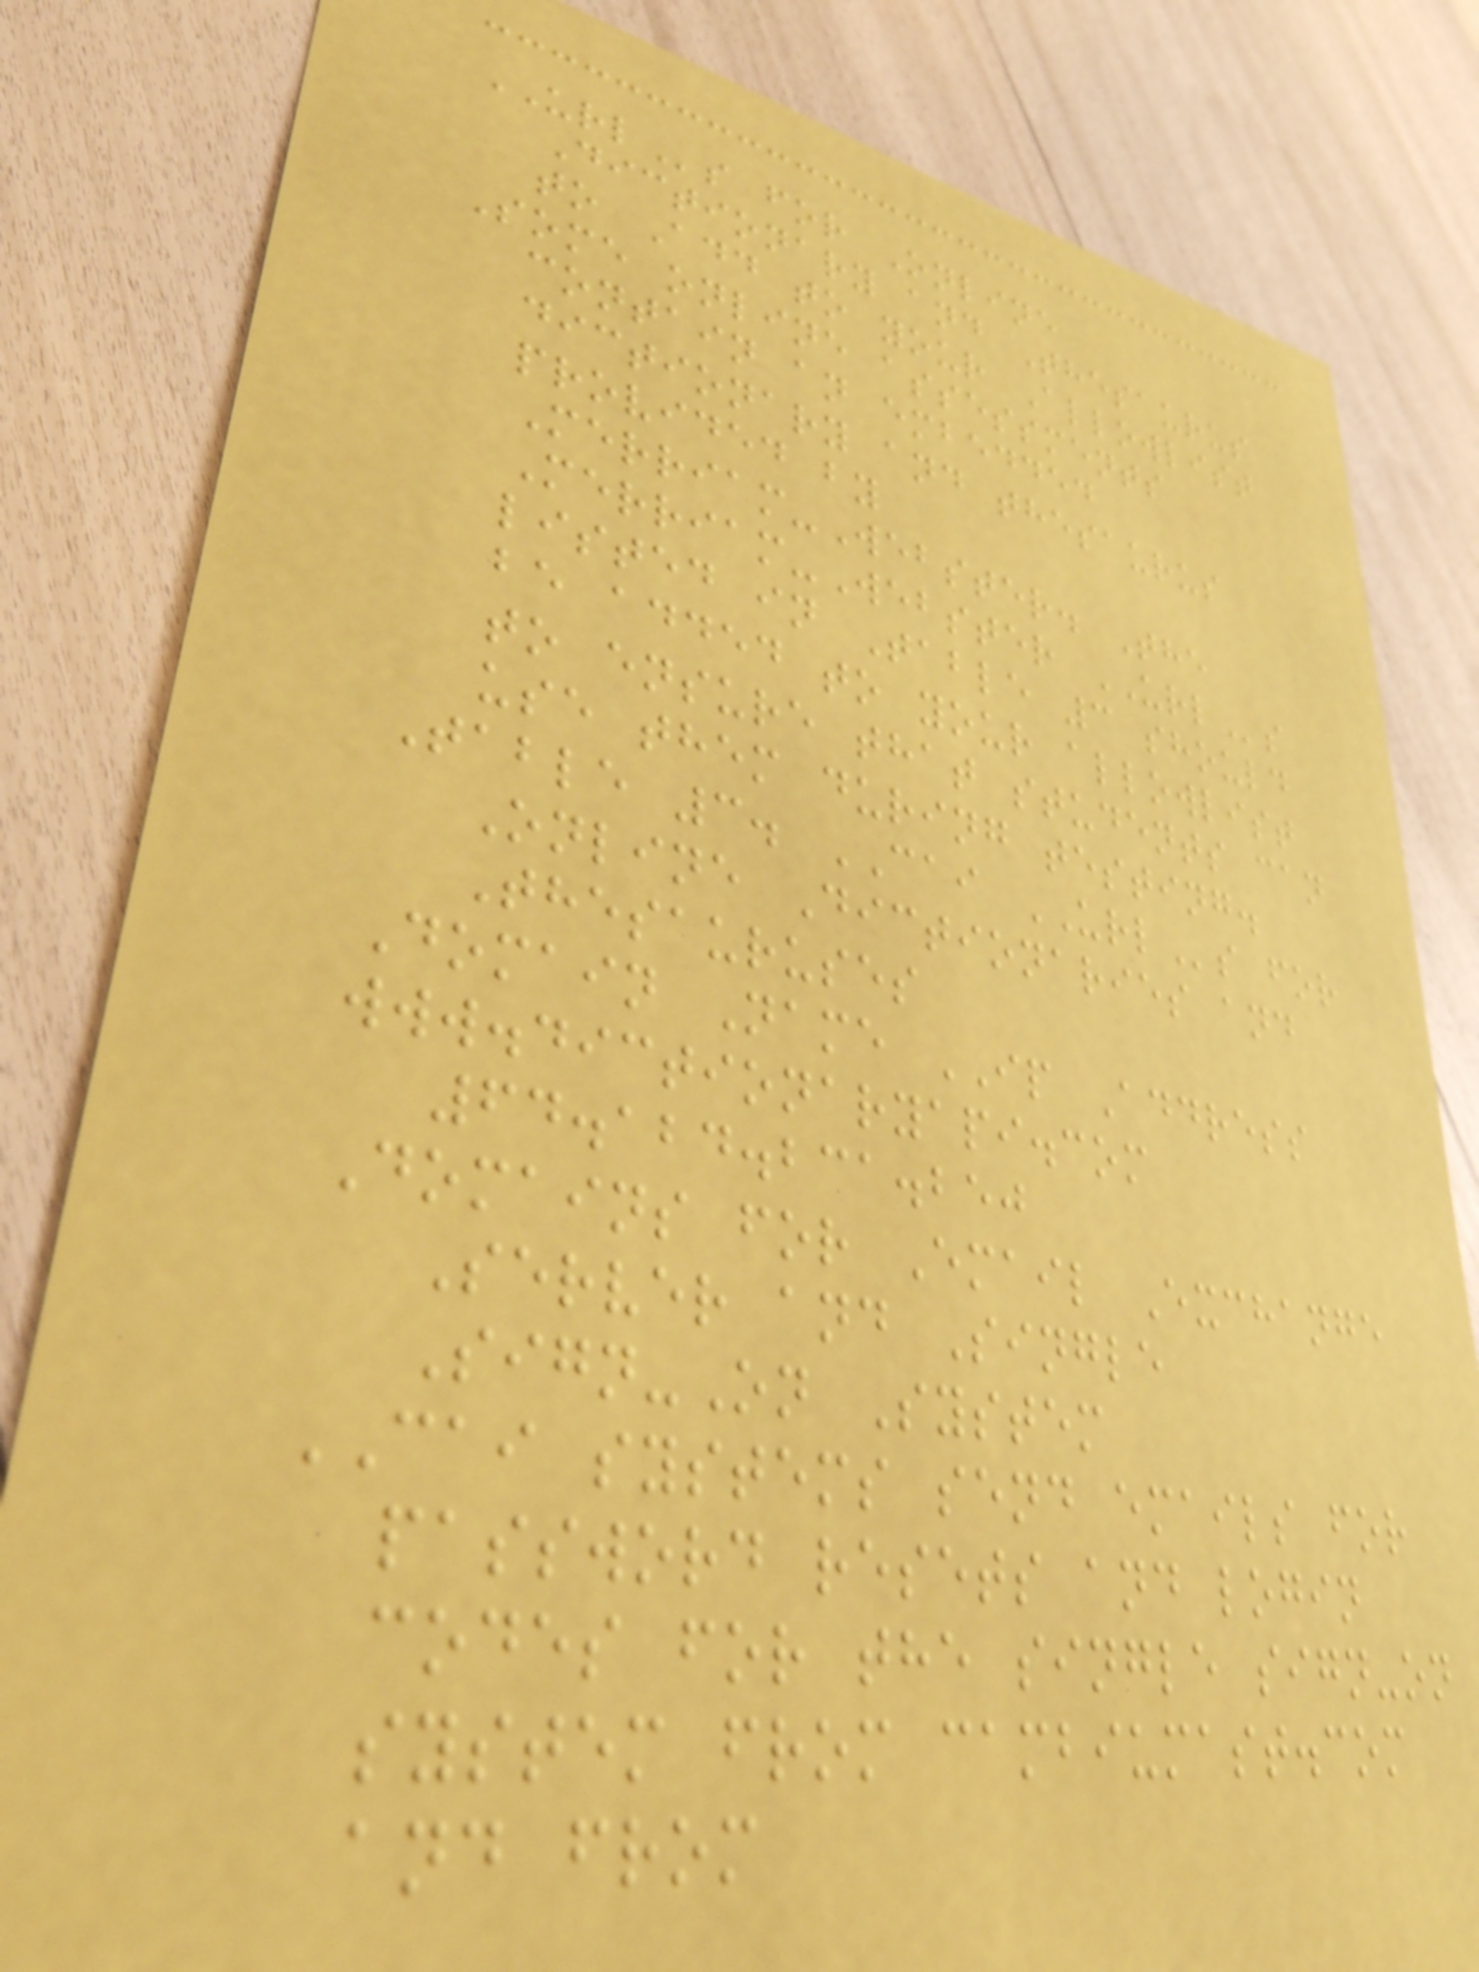URLs for Online
Dictionary and Thesaurus
to Add to your Allowlist
Some online assessments
contain an embedded
dictionary and thesaurus
provided by
Merriam-Webster. The
Merriam-Webster URLs
listed in Table 3 should
be added to your allowlist
to ensure that students can
use them during testing.
Table 3. CAI URLs for
Online Dictionaries and
Thesauruses
Domain Name IP Address
www.dictionaryapi.com
64.124.231.250
Domains for Email Exchange
Server and Single
Sign-On System
CAI systems send emails for
password resets and login
codes for the single sign-on
system from cambiumast.com
and from
